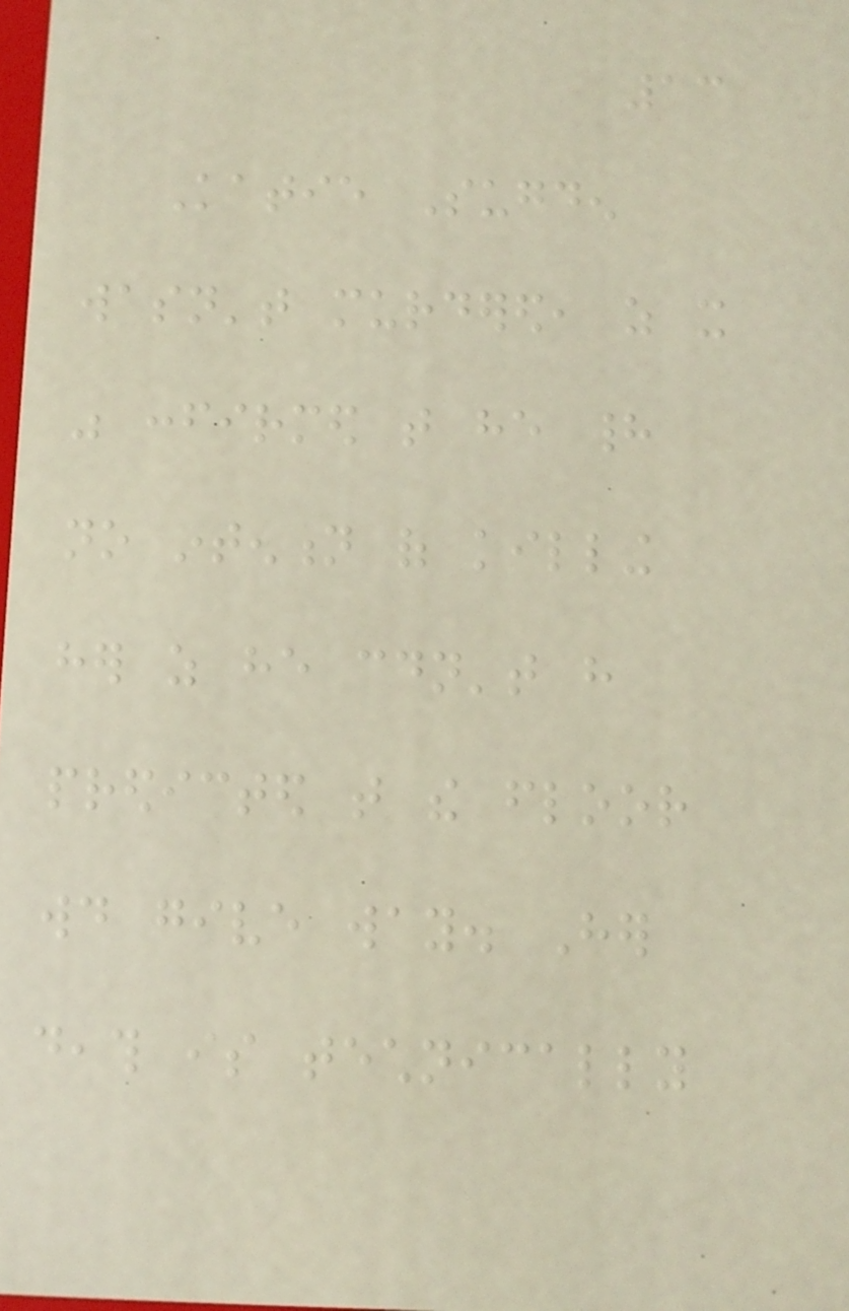13
Katie Sugden
wasn't murdered, as it
was confirmed that he had
no intention of killing
her as he couldn't have
predicted that the floor
would give way. Her
death is technically
